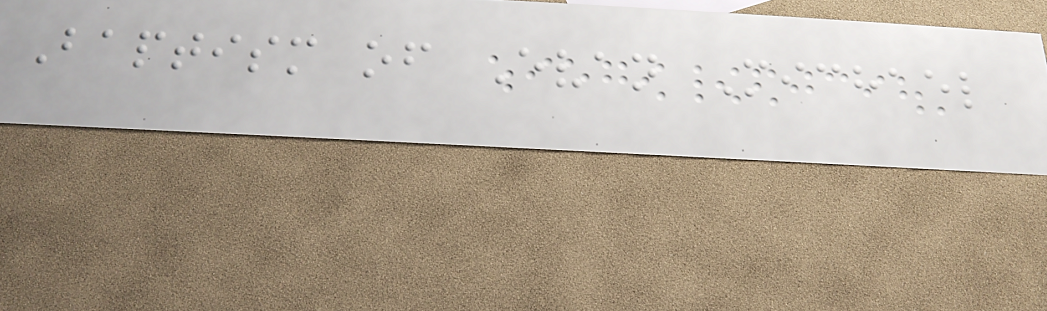Baptism of Evan Michael
